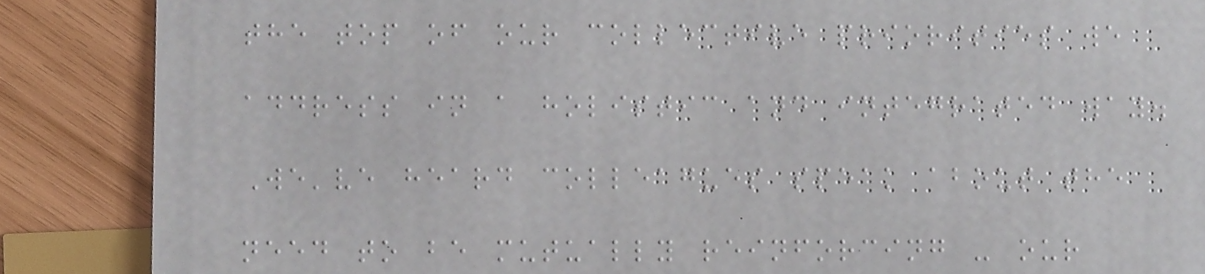the top of our collective priorities we
address in a holistic and integrated way.
We've heard colleagues speak about the
need to be mutually reinforcing - our
